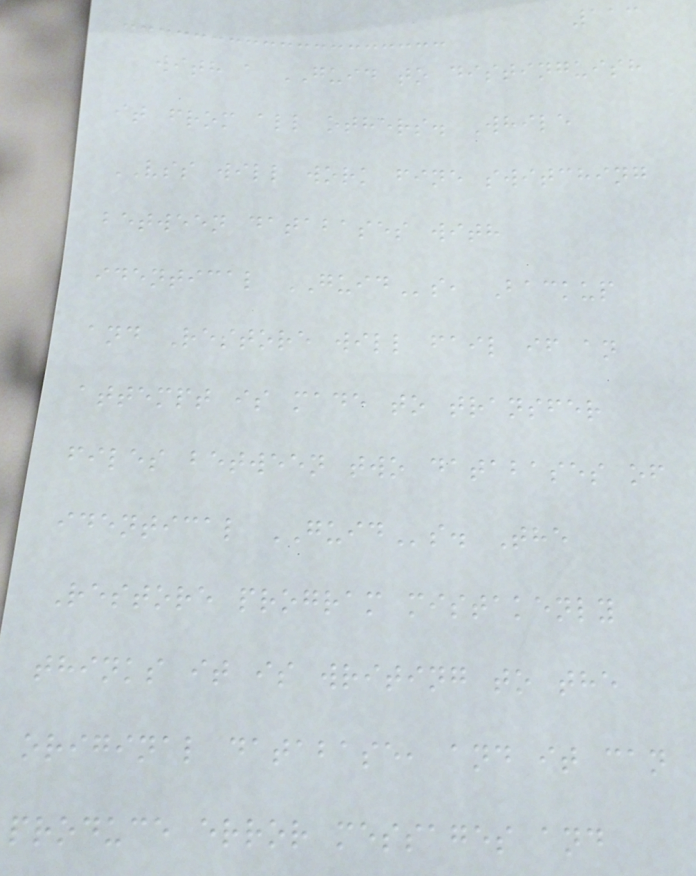113
with a GUID to distinguish
it from all others. While
VSS will work fine switching
between databases with
identical GUIDs, Backup
and Restore will fail if an
attempt is made to transfer
files between two databases of
identical GUIDs. The
Restore program mistakenly
thinks it is writing to the
original database, and it can
produce error messages and
